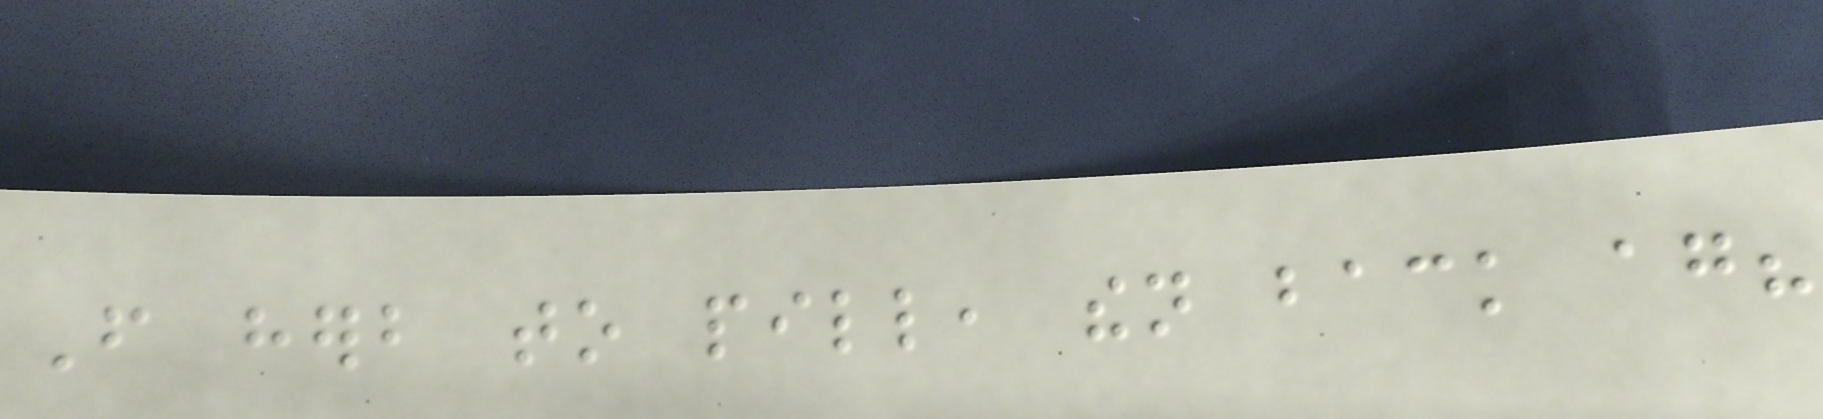From herb to pill, then back again?
